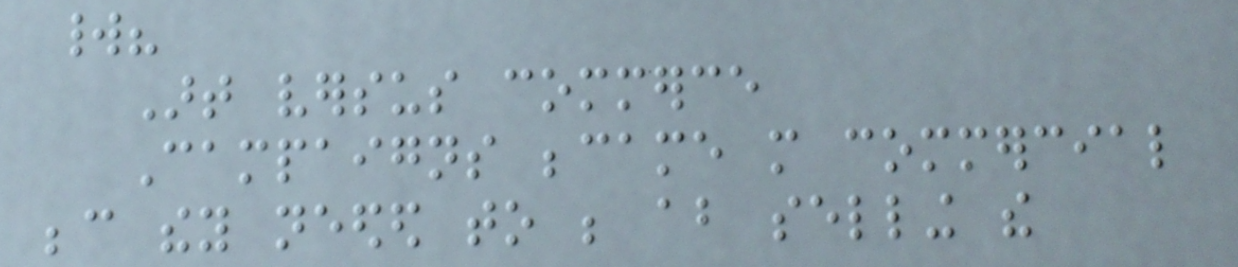world?
Art versus commerce
Campaigns became more commercial
because they needed to be about selling the
